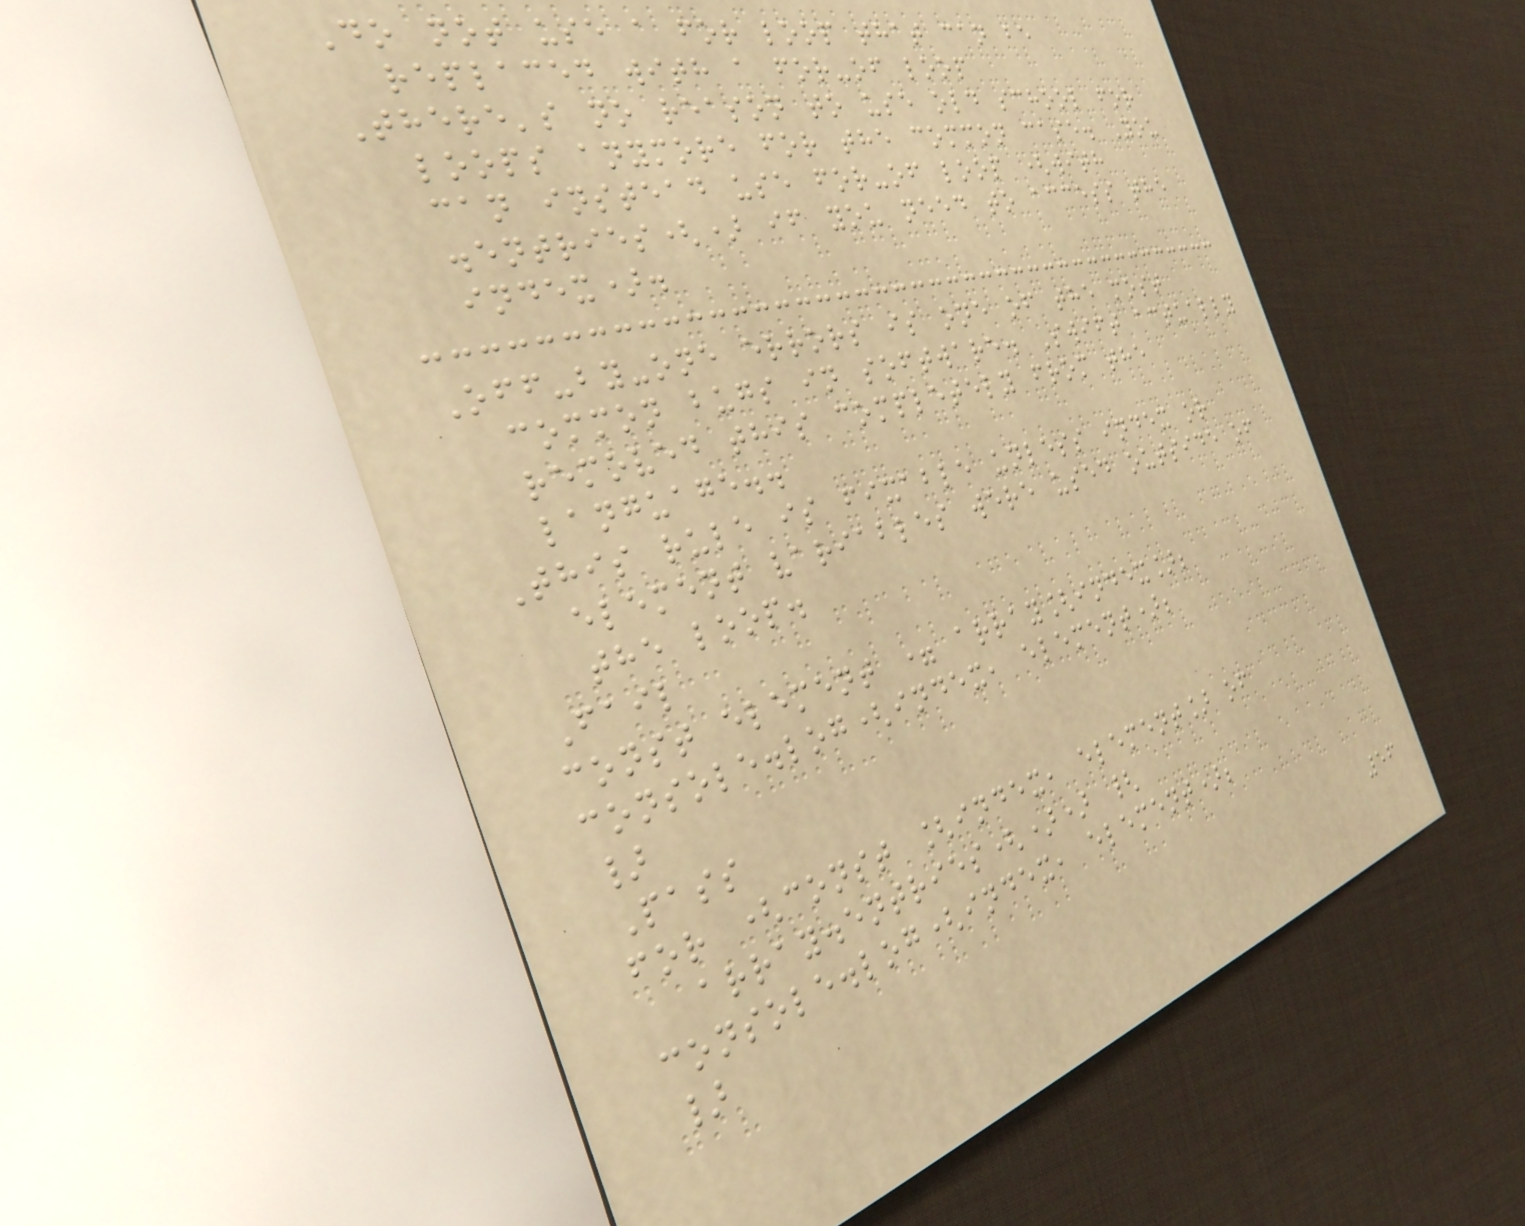Do not use a for loop that can be
replaced with a for-of loop
There's no reason to use old school for
loops anymore for the common case. You
can instead use for-of loop (with
.entries() if you need to access the
index).
Off-by-one errors is one of the most
common bugs in software. Swift actually
removed this completely from the
language..
This rule is fixable unless index or
element variables were used outside of
the loop.
Fail
const element = array[index];
console.log(index, element);
}
Pass
for (const [index, element] of
array.entries()) {
console.log(index, element);
}
56
